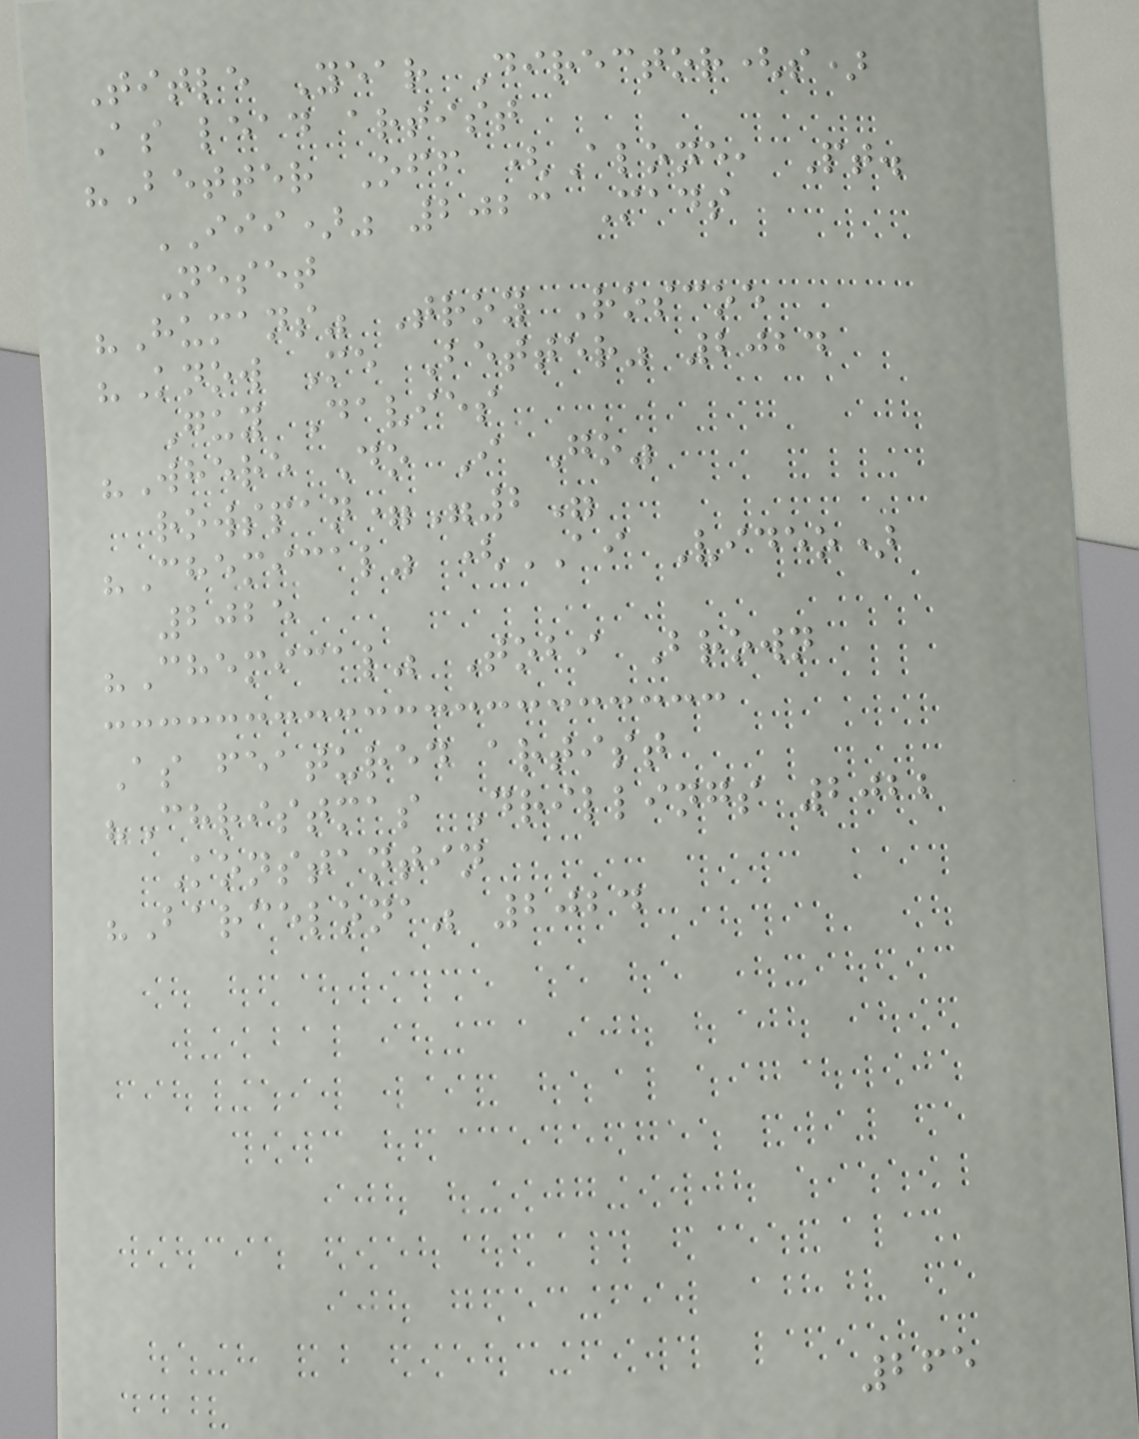Title Year Director(s)
As lead artist
"Better Off (Alone, Pt.
III)" 2023 Mads
Neset
"Humans" Troy Roscoe
"Know Me Better" 2024
Guy Davies
"Where Do I Go"
rowspan="2"
"Chemical" (AI Video)
2025
"Chemical" Tobi Brown
As featured artist
"Christmas Drillings 2022
Konstantin
"Barcelona" 2024
265
